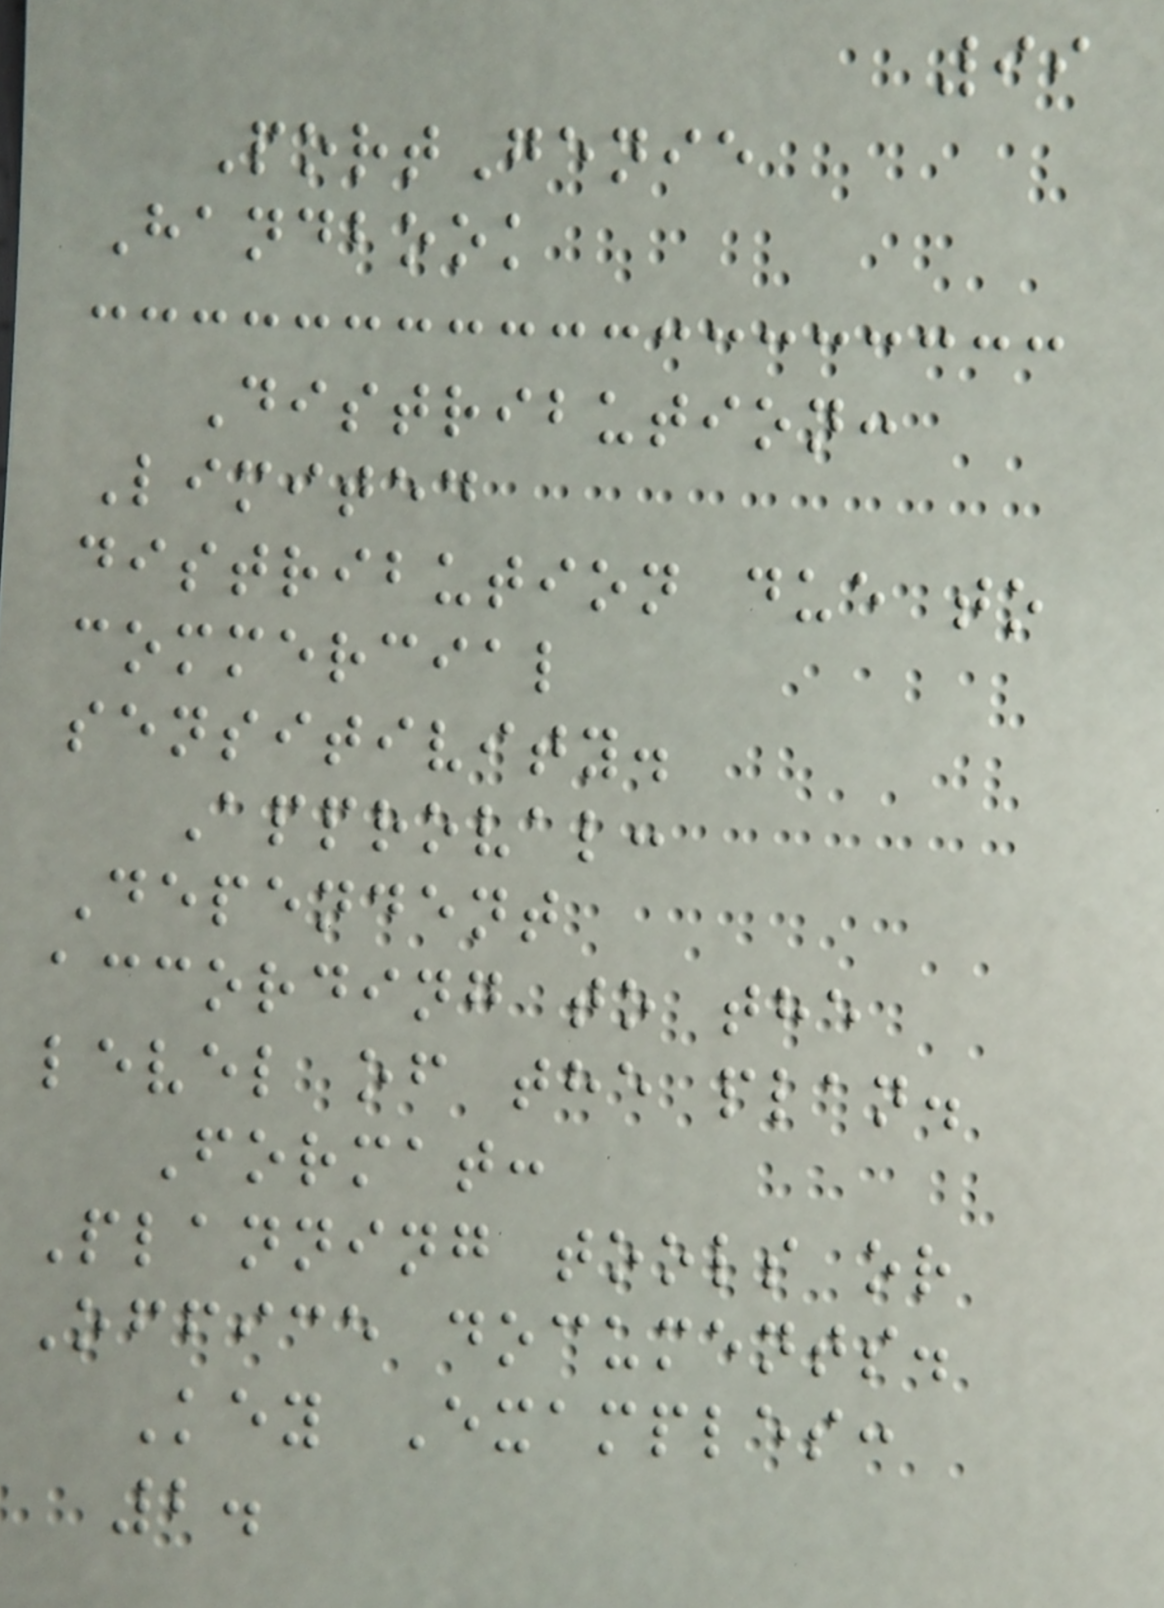99
PortGenie
Handbook
Distribution:
Limited
distribution due to
commercial
sensitivity.
Approval:
Dependent
according to the
level of the plan.
Format:
Planning tools or
Office documents.
Key Examples:
2.
